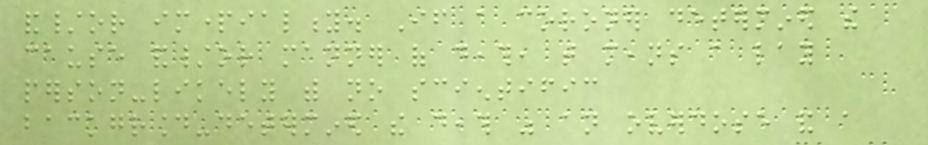and/or impartiality. If a coroner determined the
cause and/or manner of death, that means a lay
person-likely with no scientific
background-determined the death was an overdose and a
